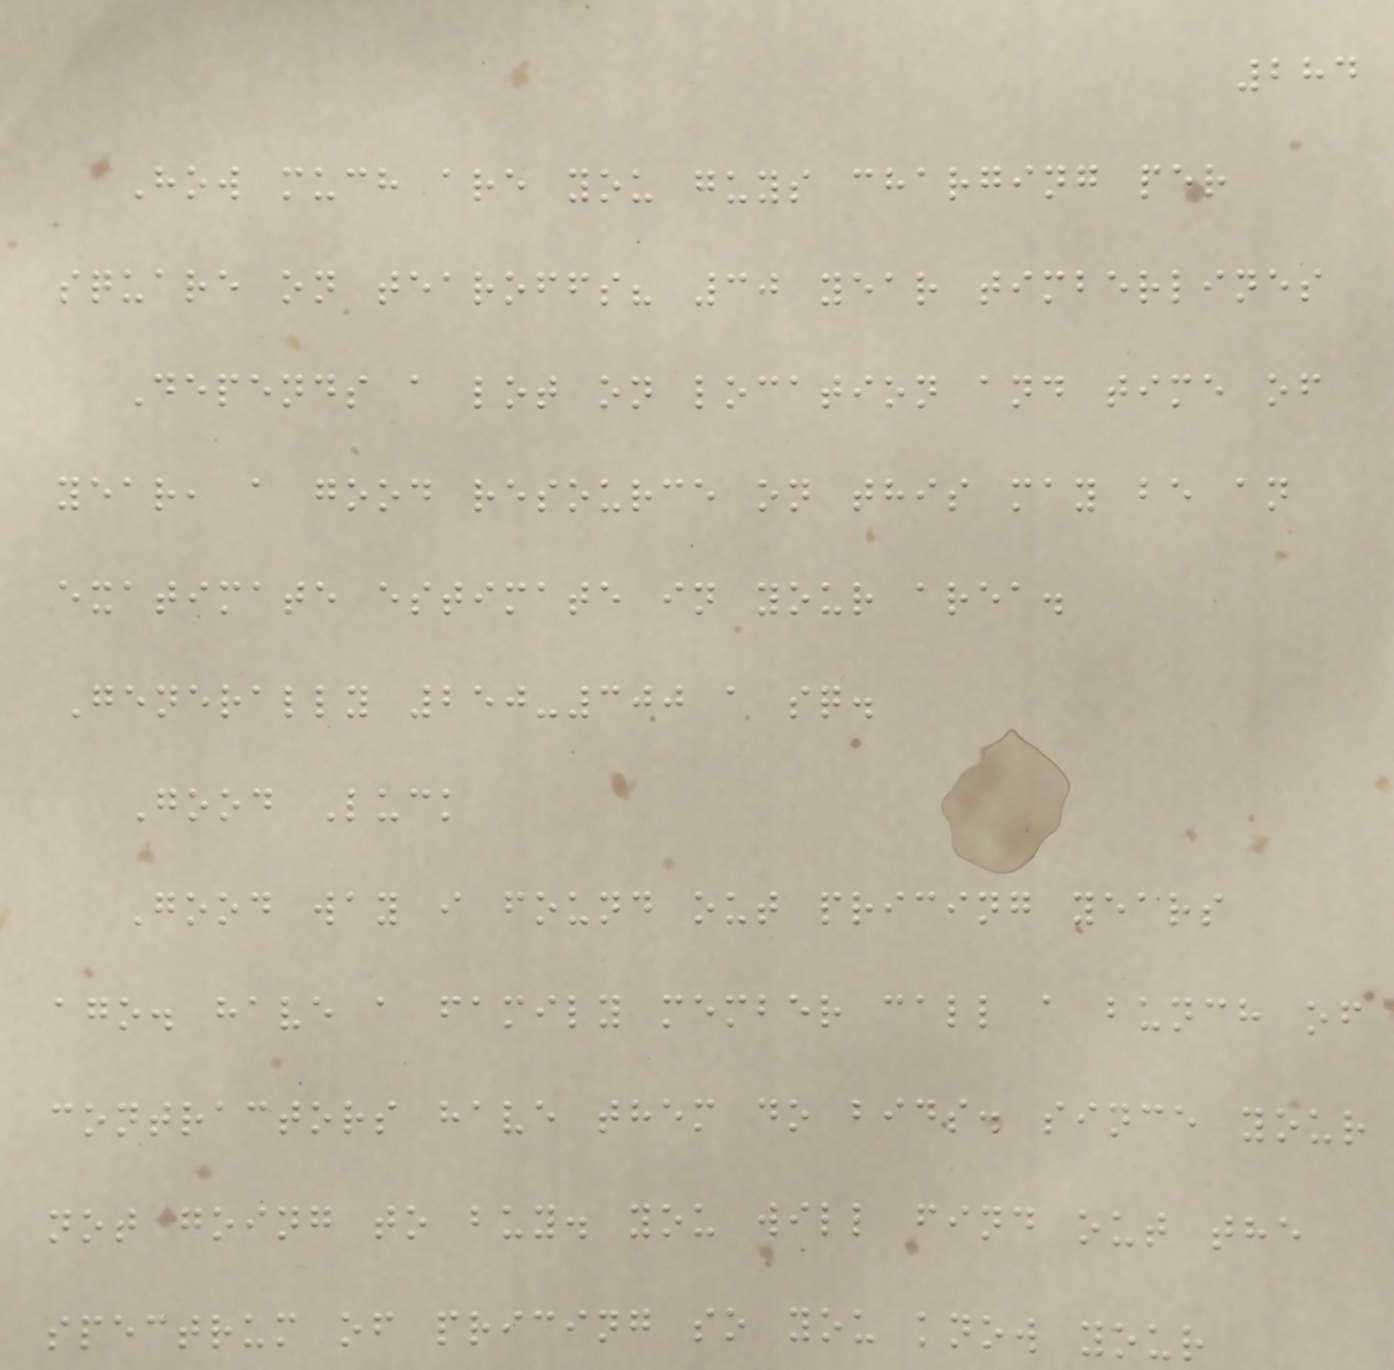284
How much are you guys charging per
square on tearoffs? 30 year timberlines
Depends a lot on location and time of
year, a good resource on this may be an
exatimate estimate in your area.
Generally 250-300 a sq.
Good Luck
Good way i found out pricing years
ago. have a family member call a bunch of
contractors have them do bids. since your
not going to buy. you will find out the
spectrum of pricing so you know your
